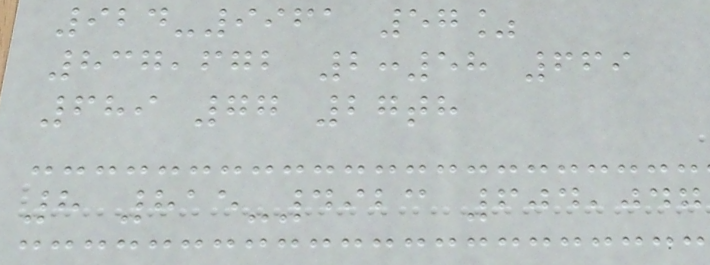924-9961 57%
837,672 2:58 669
689 77 27th
8 815-4923 604,047
